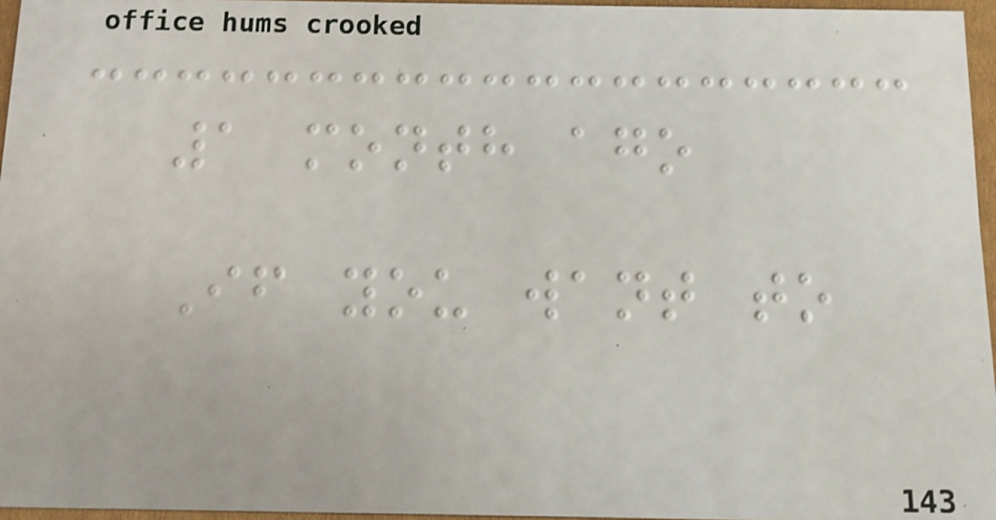1 month ago
If you want to
